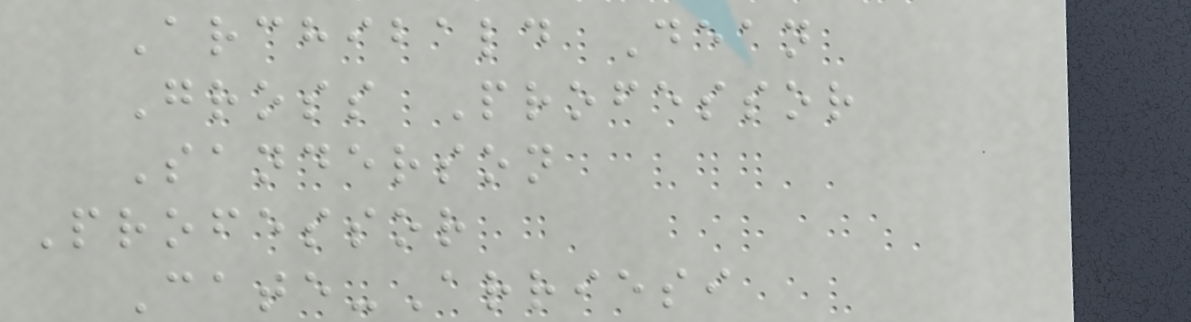Archibald Dean
Gross Professor
Sanderson
Professor
Cate-Arriesi
